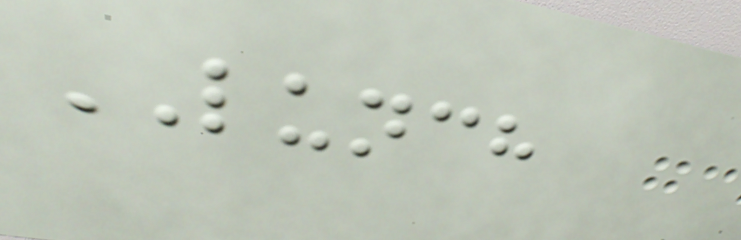LUNCH
